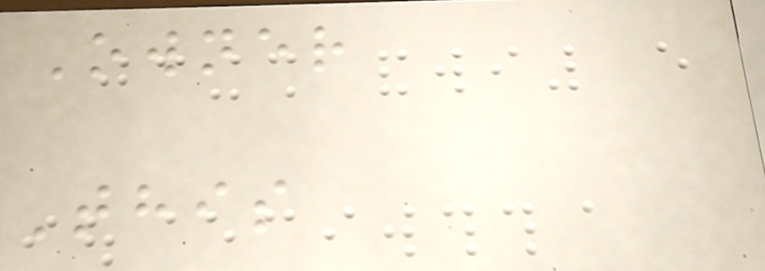Owner
This
